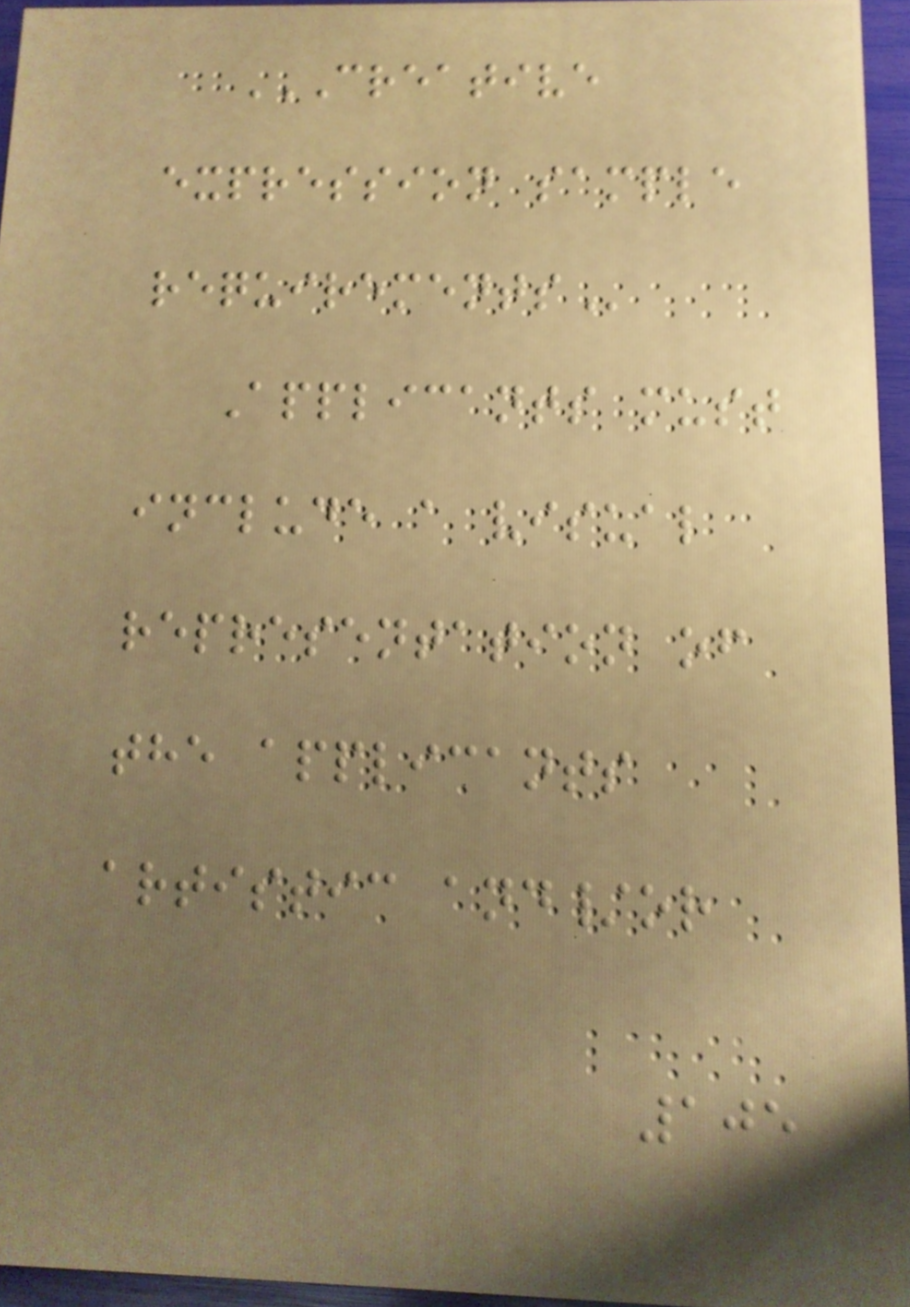CREATIVE
EXPRESSION SAMPLE
REQUIREMENTS
Applicants must
include a visual
representation of
the applicants
artistic and/or
105
